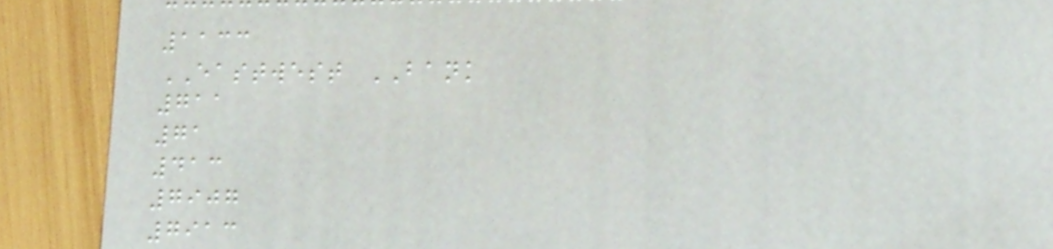1133
EASTWEST BANK
711
71
413
7907
7913
